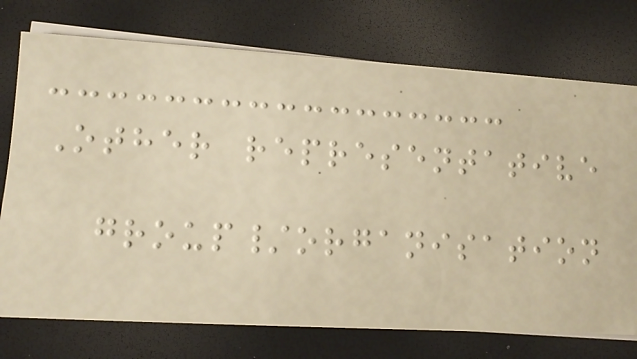Other representative
group/organisation
